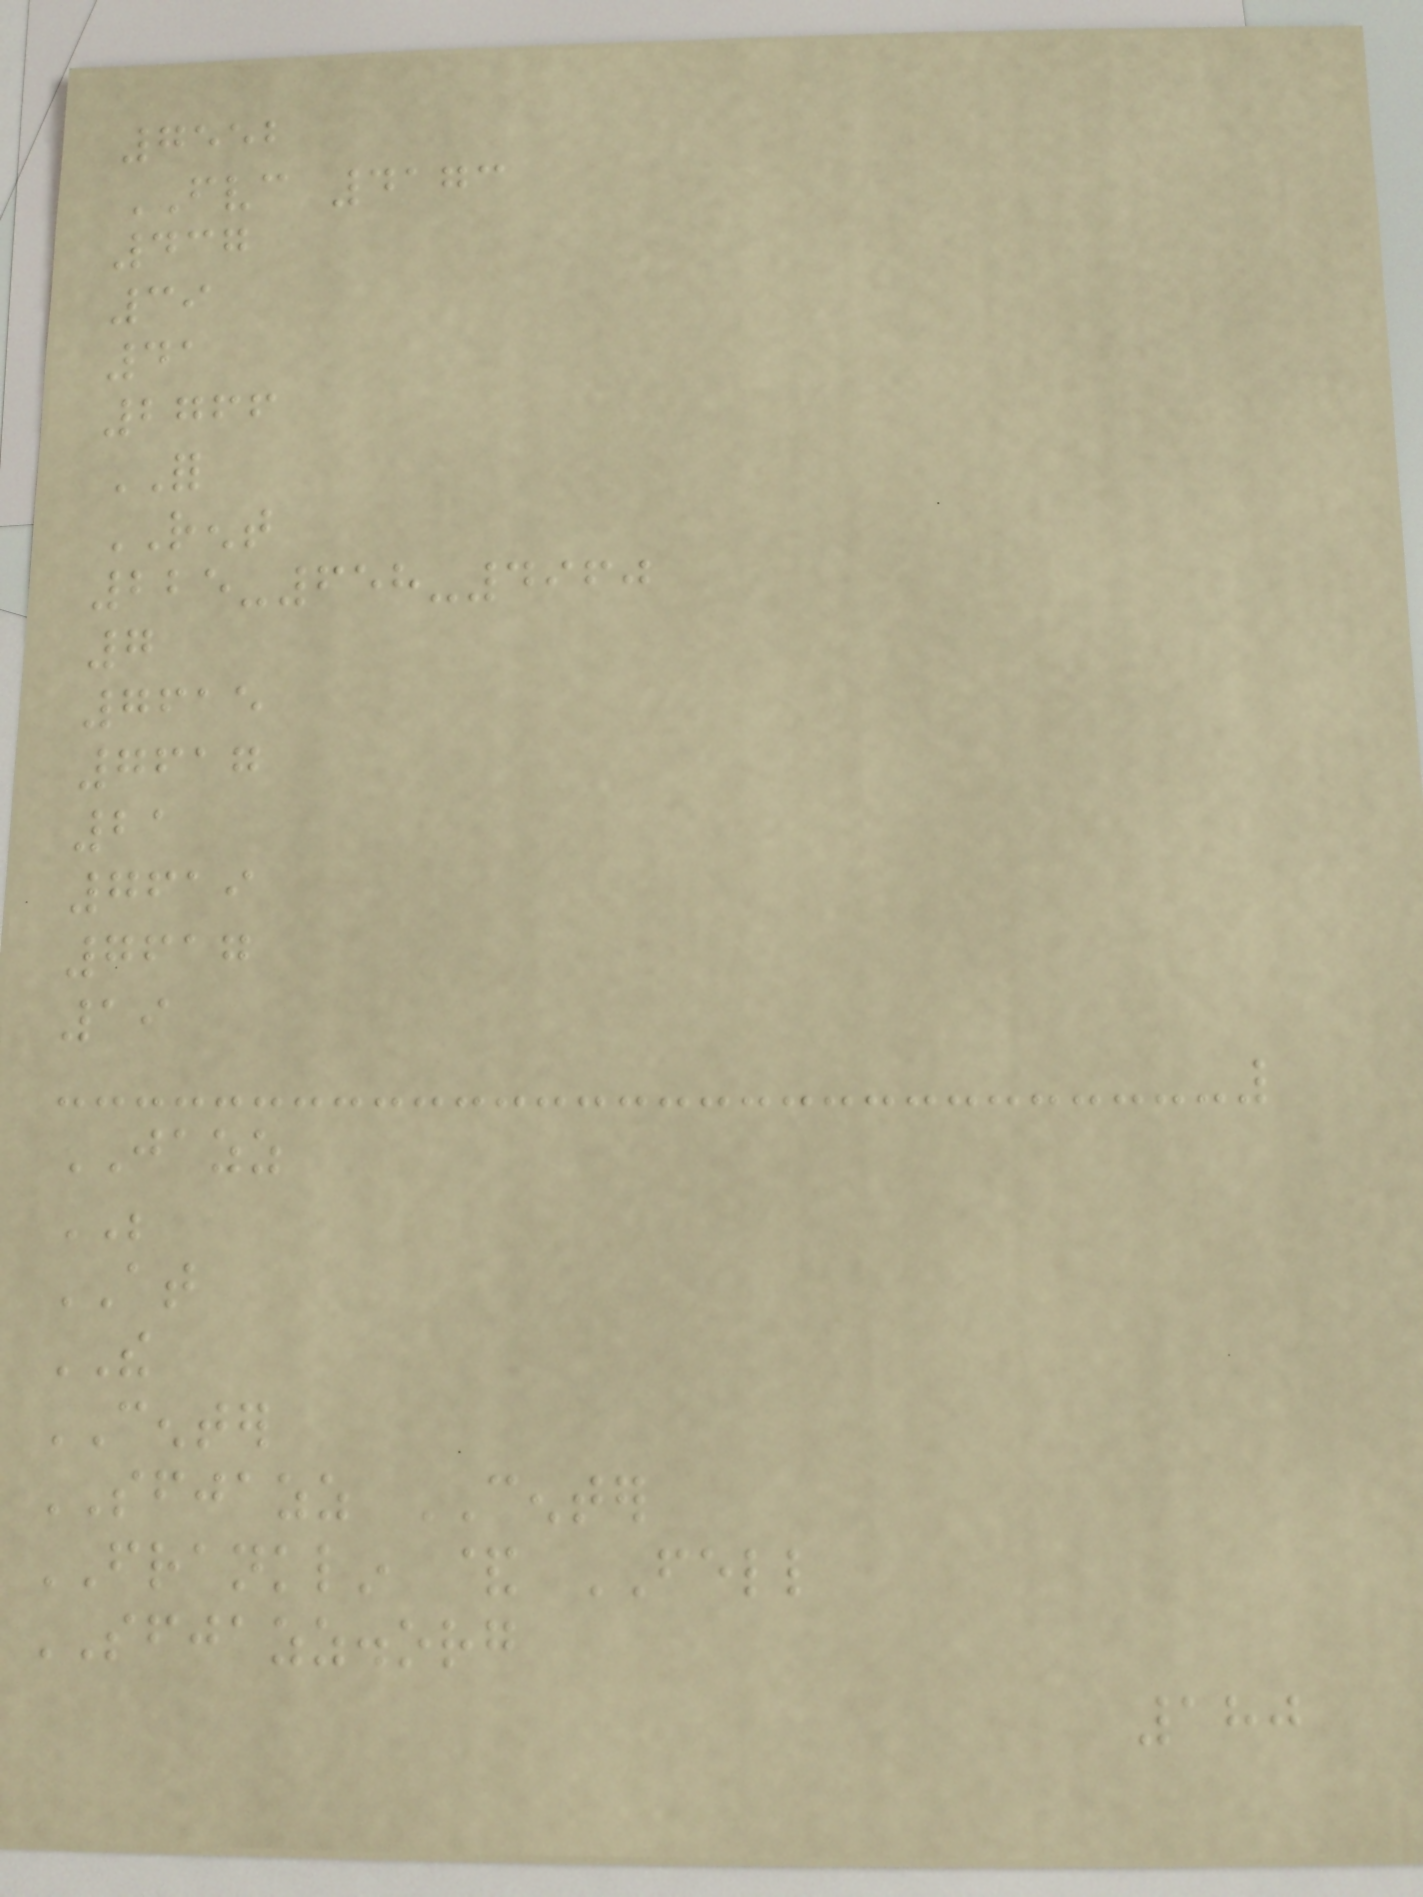7552
FVC 4173
437
39
41
2766
FOR
RENT
225-658-4960
7
7615
7617
21
7619
7617
19
JAZZ
BE
AT
THE
CENTER
SFJAZZ CENTER
FRANKLIN & FELL
SFJAZZ.org
180
